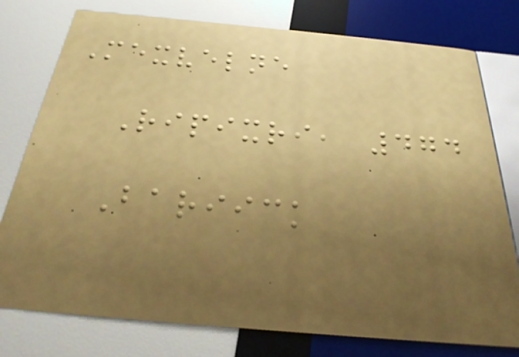Mexvelne
Ripixri, 474
Bariick
